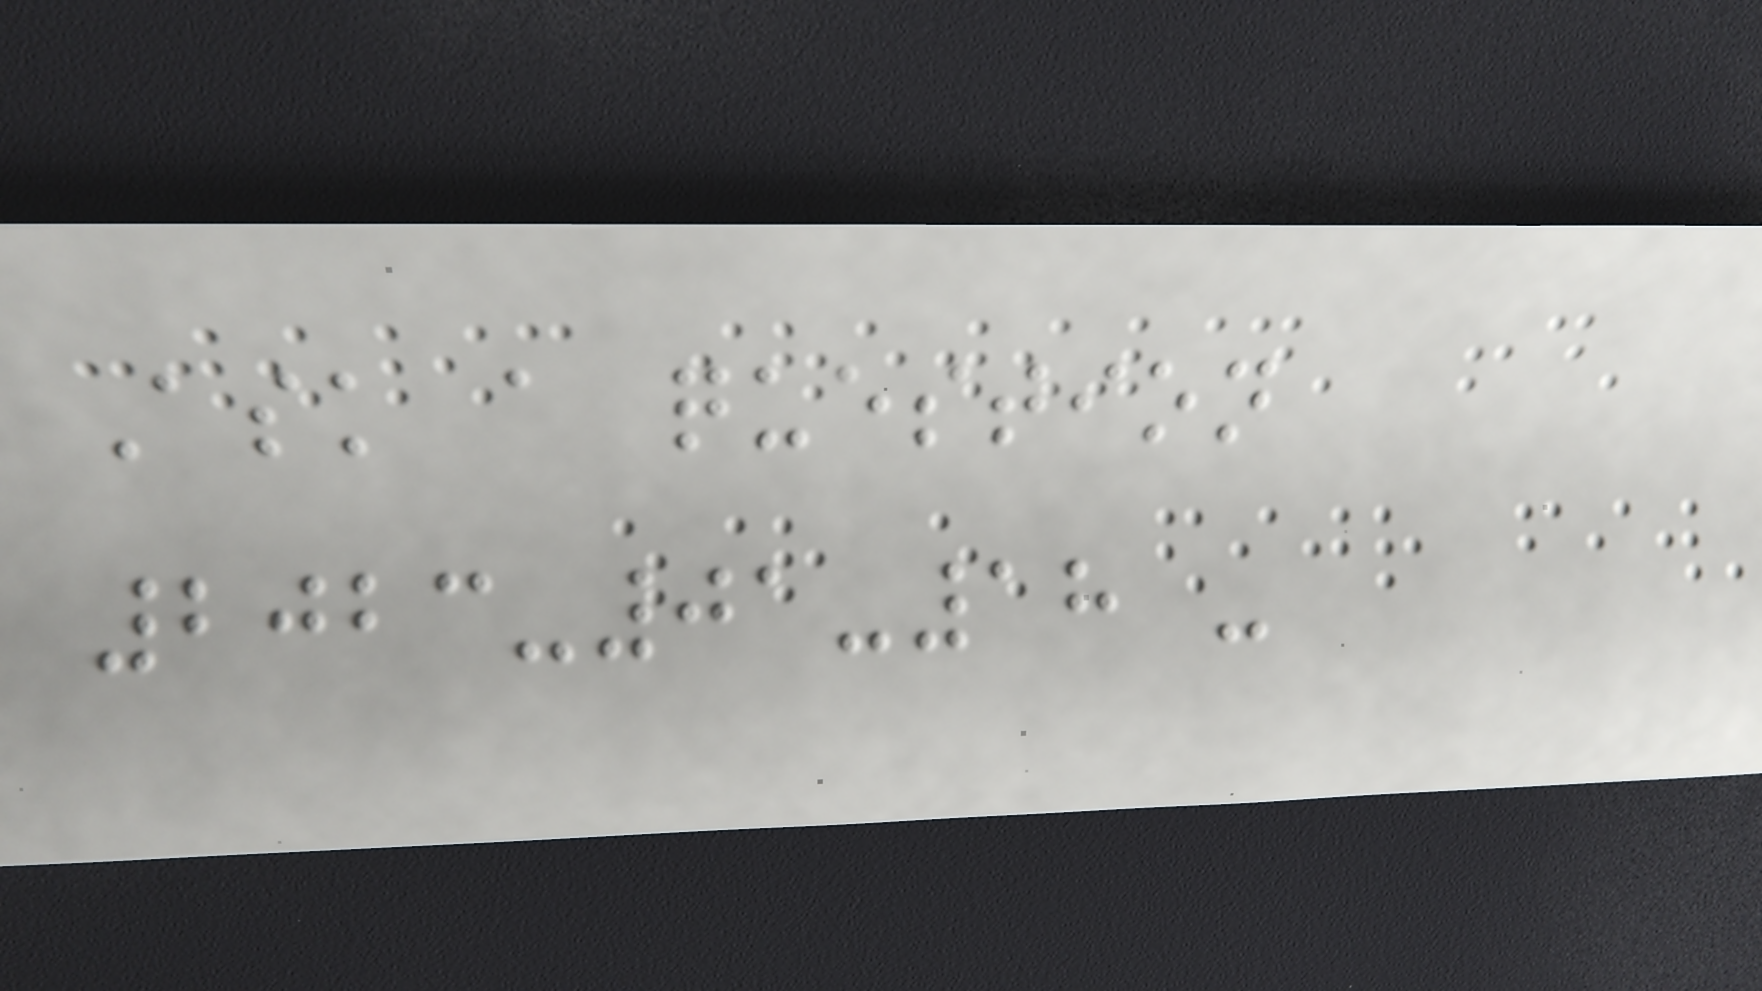Ask a question
2023-01-18 -
